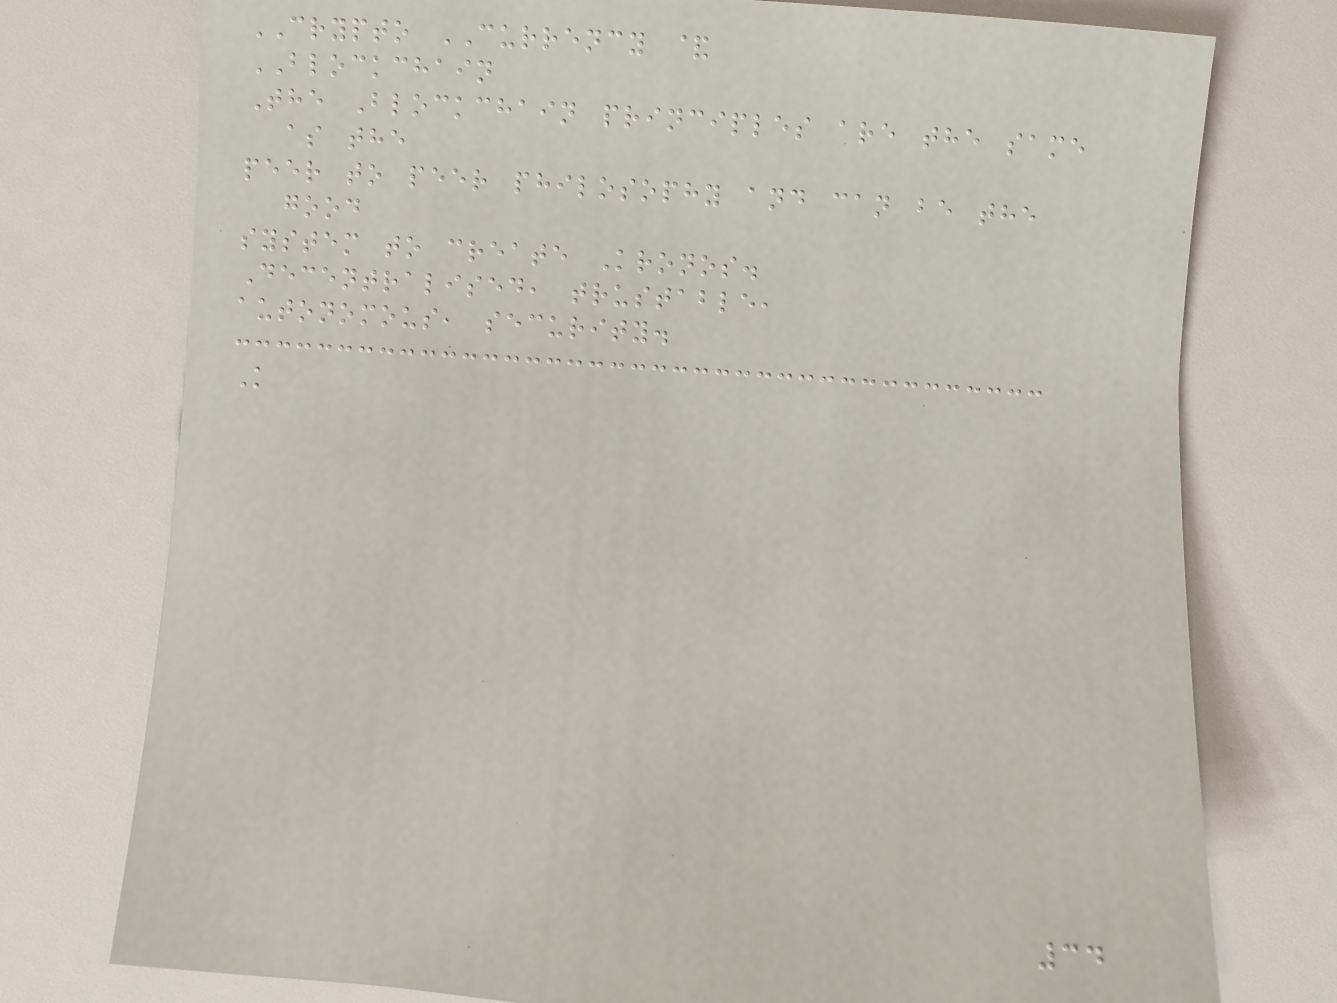CRYPTO CURRENCY &
BLOCKCHAIN
The Blockchain principles are the same
as the
peer to peer philosophy and can be the
good
system to create Kronos.
Decentralised, trustable,
autonomous, security.
K
34
